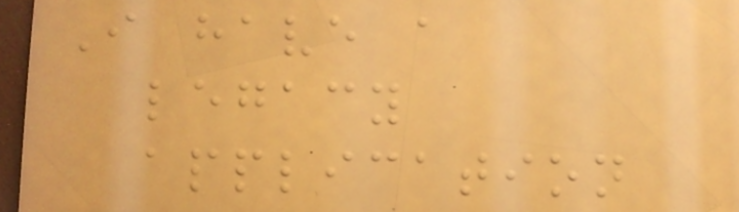I have a
legacy
application
